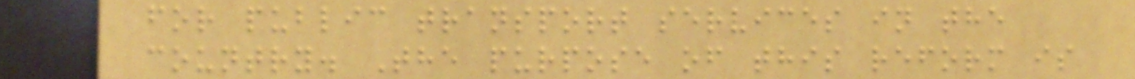for public transport services in the
country. The purpose of this reform is
